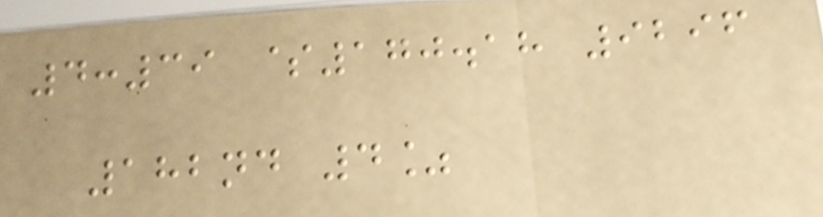4:39 $170.18 9296
182nd 4%
